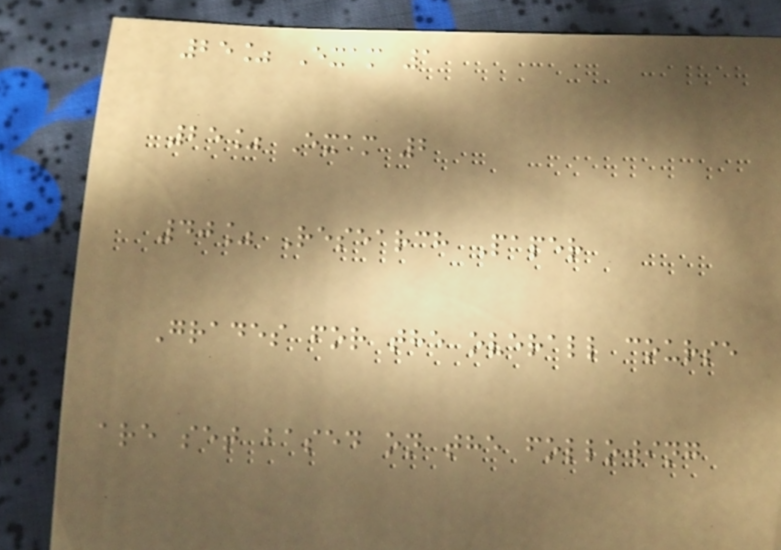25% Exam 1
25% Exam 2
40% Research Paper
Grades for the overall course
are set based on the following
